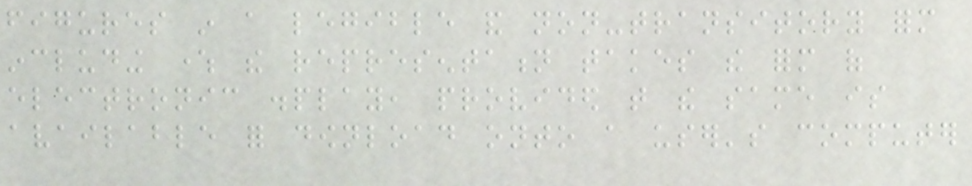figures in a legible and non-transitory form
including where the representation takes the form of
electronic display, provided that the same is
available for download onto a user's computer
